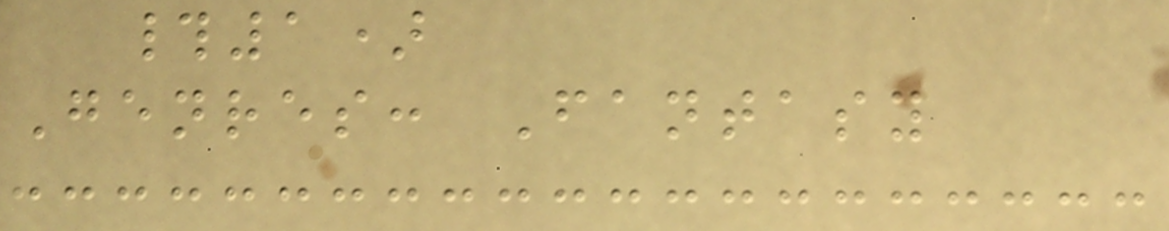#1)
Genres: Fantasy
